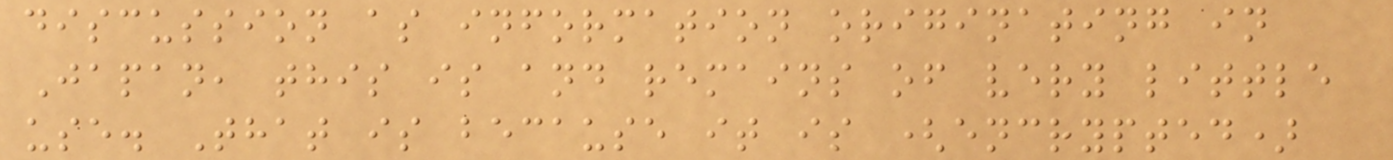discussion as information originating in
Japan, this is and remains of very little
use. That is because it is (encrypted)
